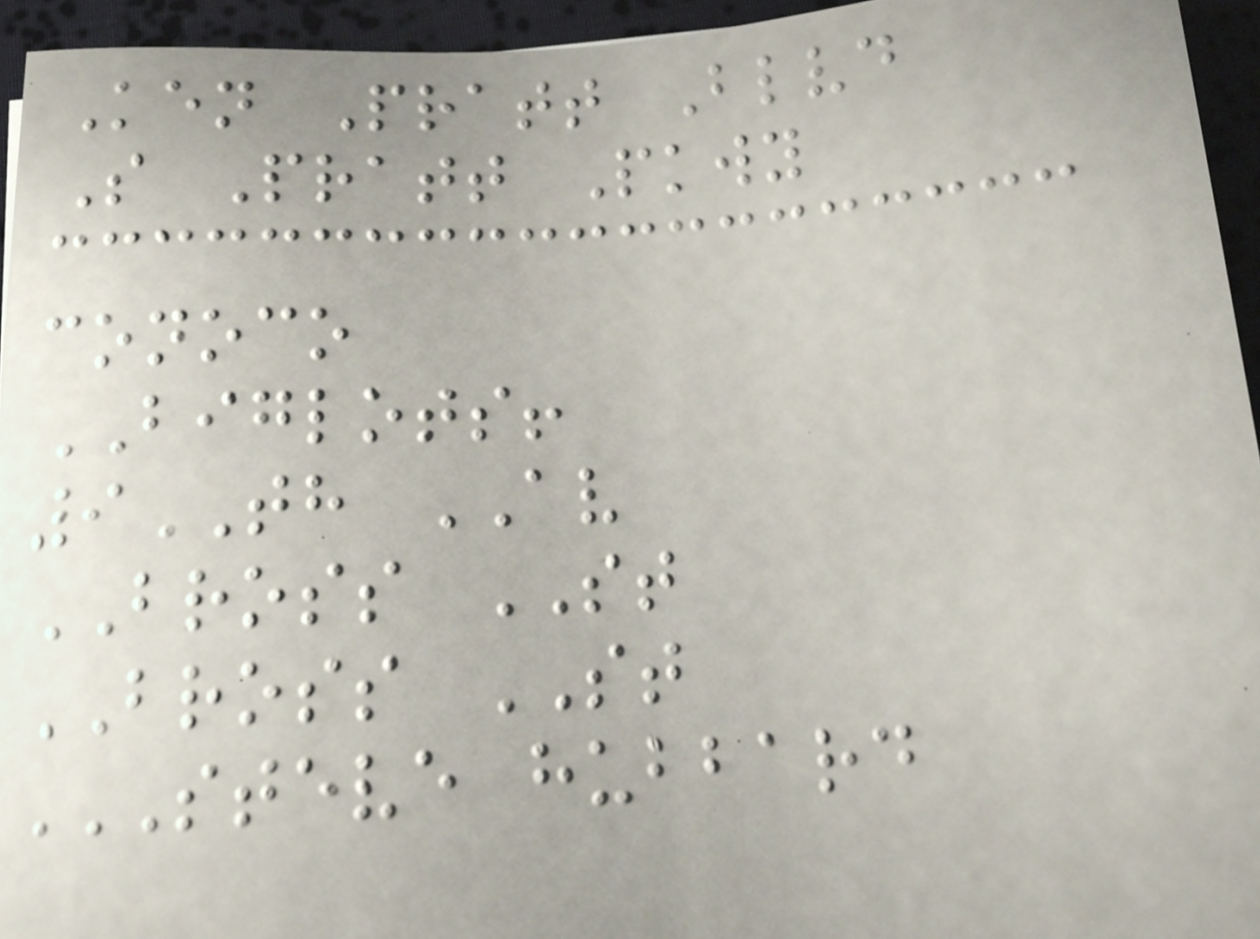Ken Pratt Blvd
S Pratt Pkwy
conoco
BIGLOTS!
9TH AV
BROSS ST
BROSS ST
STEVE HUBBARD
